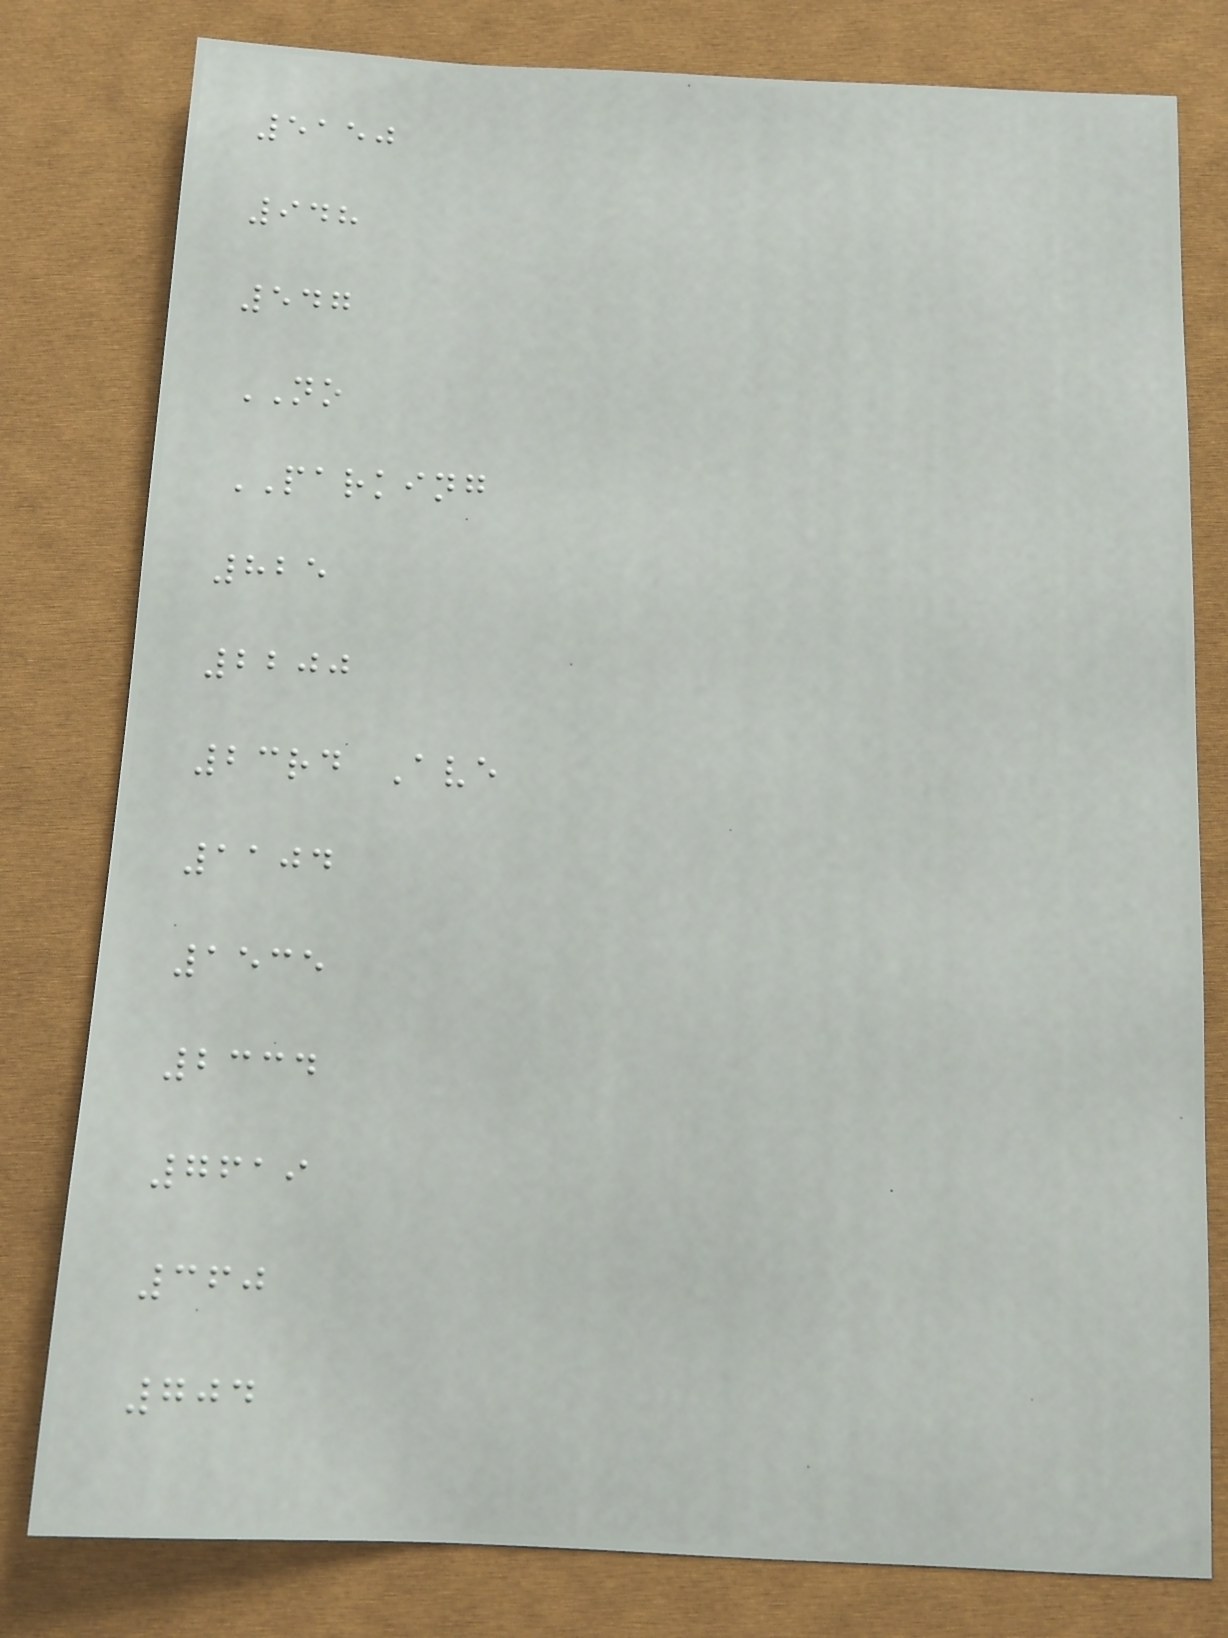5150
948
547
NO
PARKING
825
2200
23rd Ave
1104
1535
2334
7619
360
704
